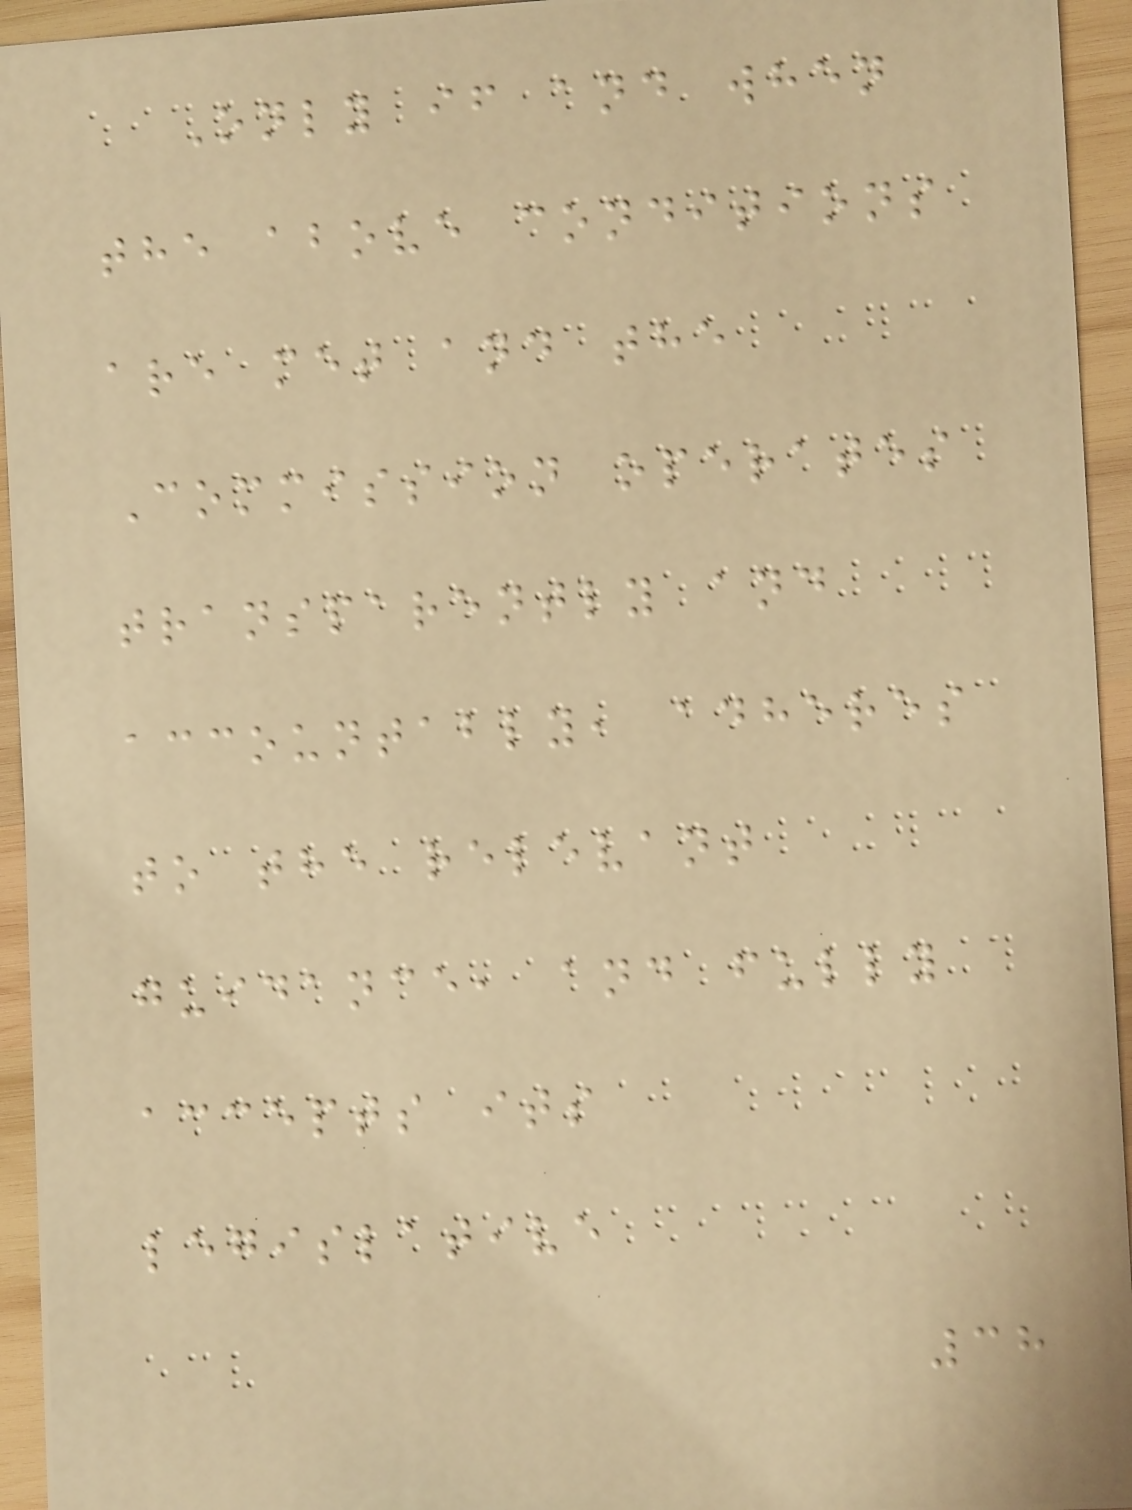Only if and when
the above conditions
are met and the
Commission operates
transparently and
accountably, adheres
to the relevant
guidance, and fully
accepts its
legislative
38
